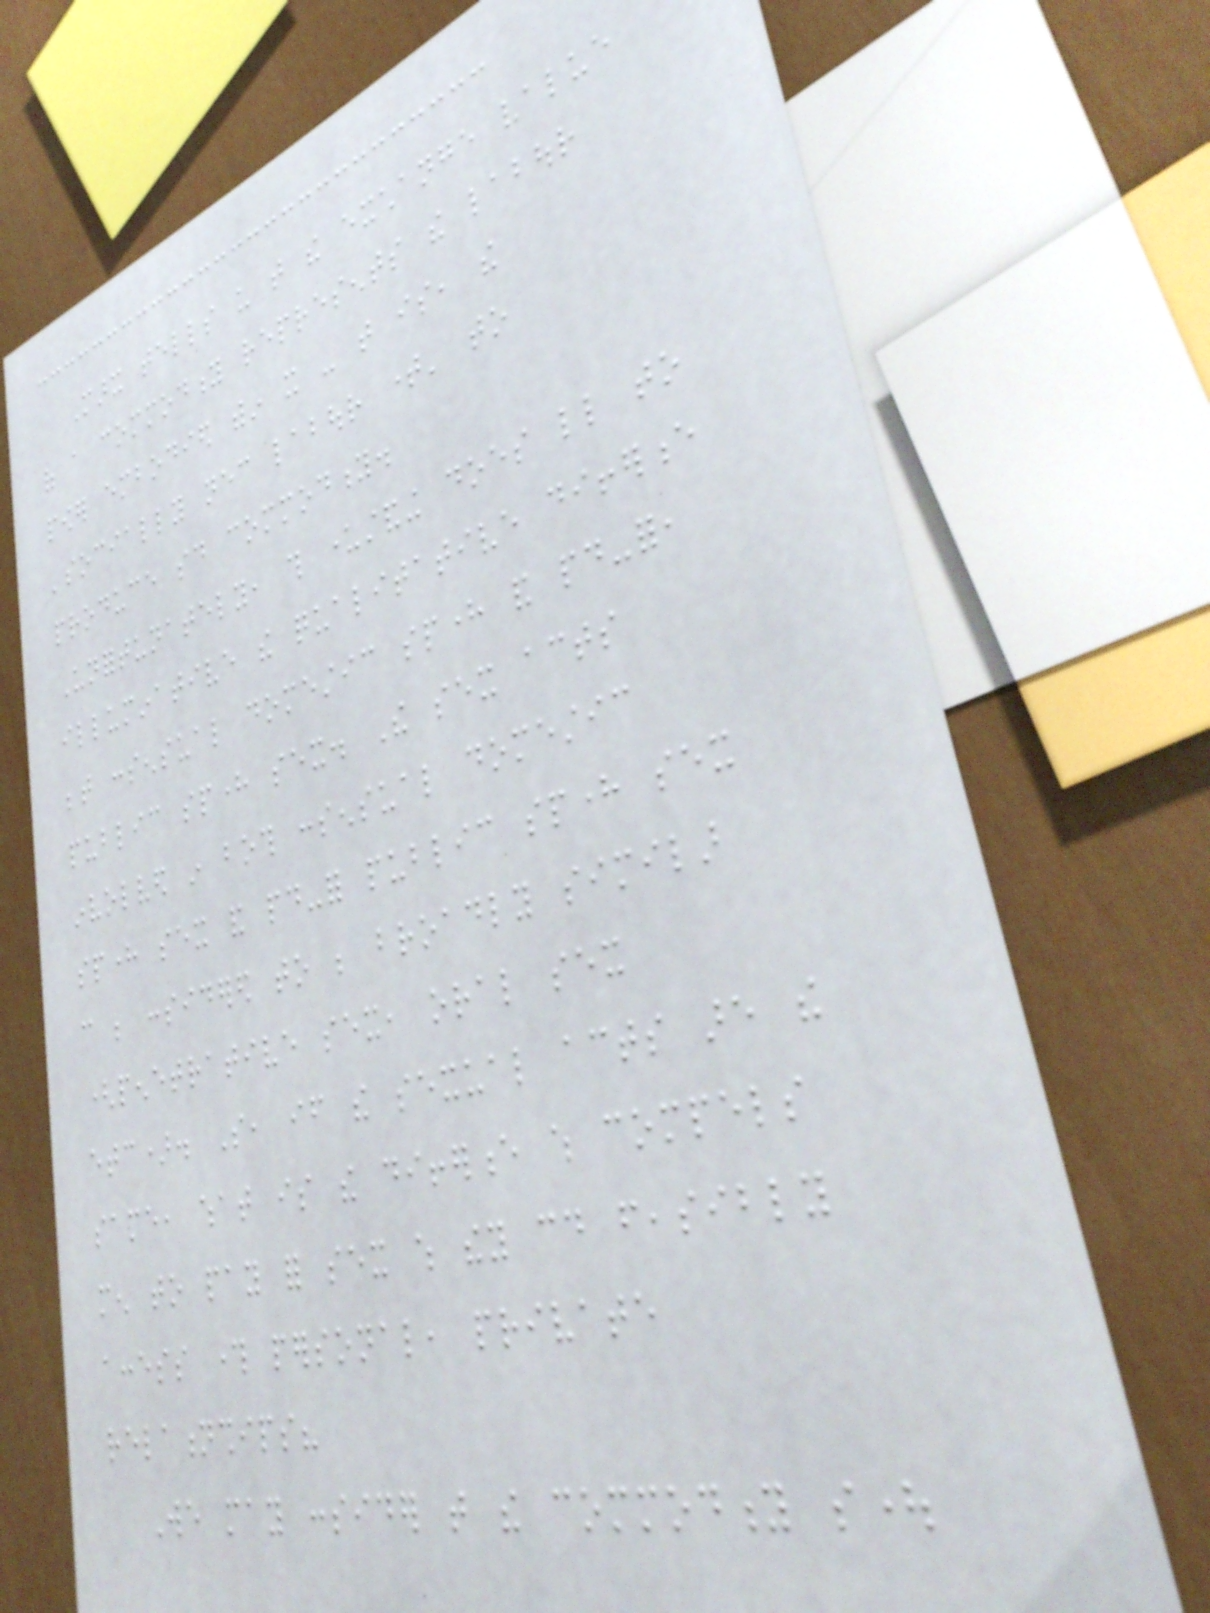Marx tells us that the exchange value
of a commodity represents the labour
power embodied within it - that is, the
'socially necessary labour time' to
produce said commodity.
Unfortunately, this understanding does little to
illuminative the qualitative difference
between consensual domestic sphere and paid-for,
public sphere sex. The sex acts
involved in both consensual domestic
sphere sex and paid-for public sphere sex
can be considered to be broadly similar
(penetrative sex, oral sex
etc). So, if the sexual acts are the
same, what is the difference which compels
men to pay for sex which they could feasibly
access through personal, private
relationships?
We may consider that the commodity sought
